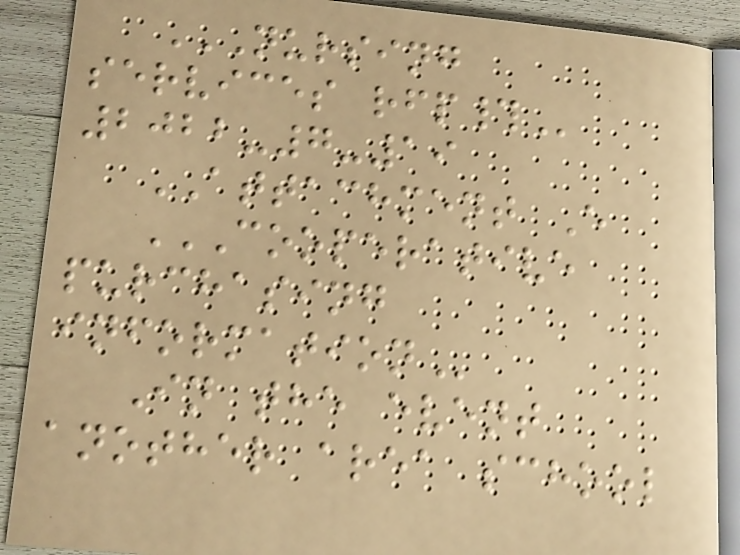NURSING
SERVICES RFP#
2022-7-19
ATTACHMENT E
COOPERATIVE
PURCHASING
INFORMATION
In the event
another area school
